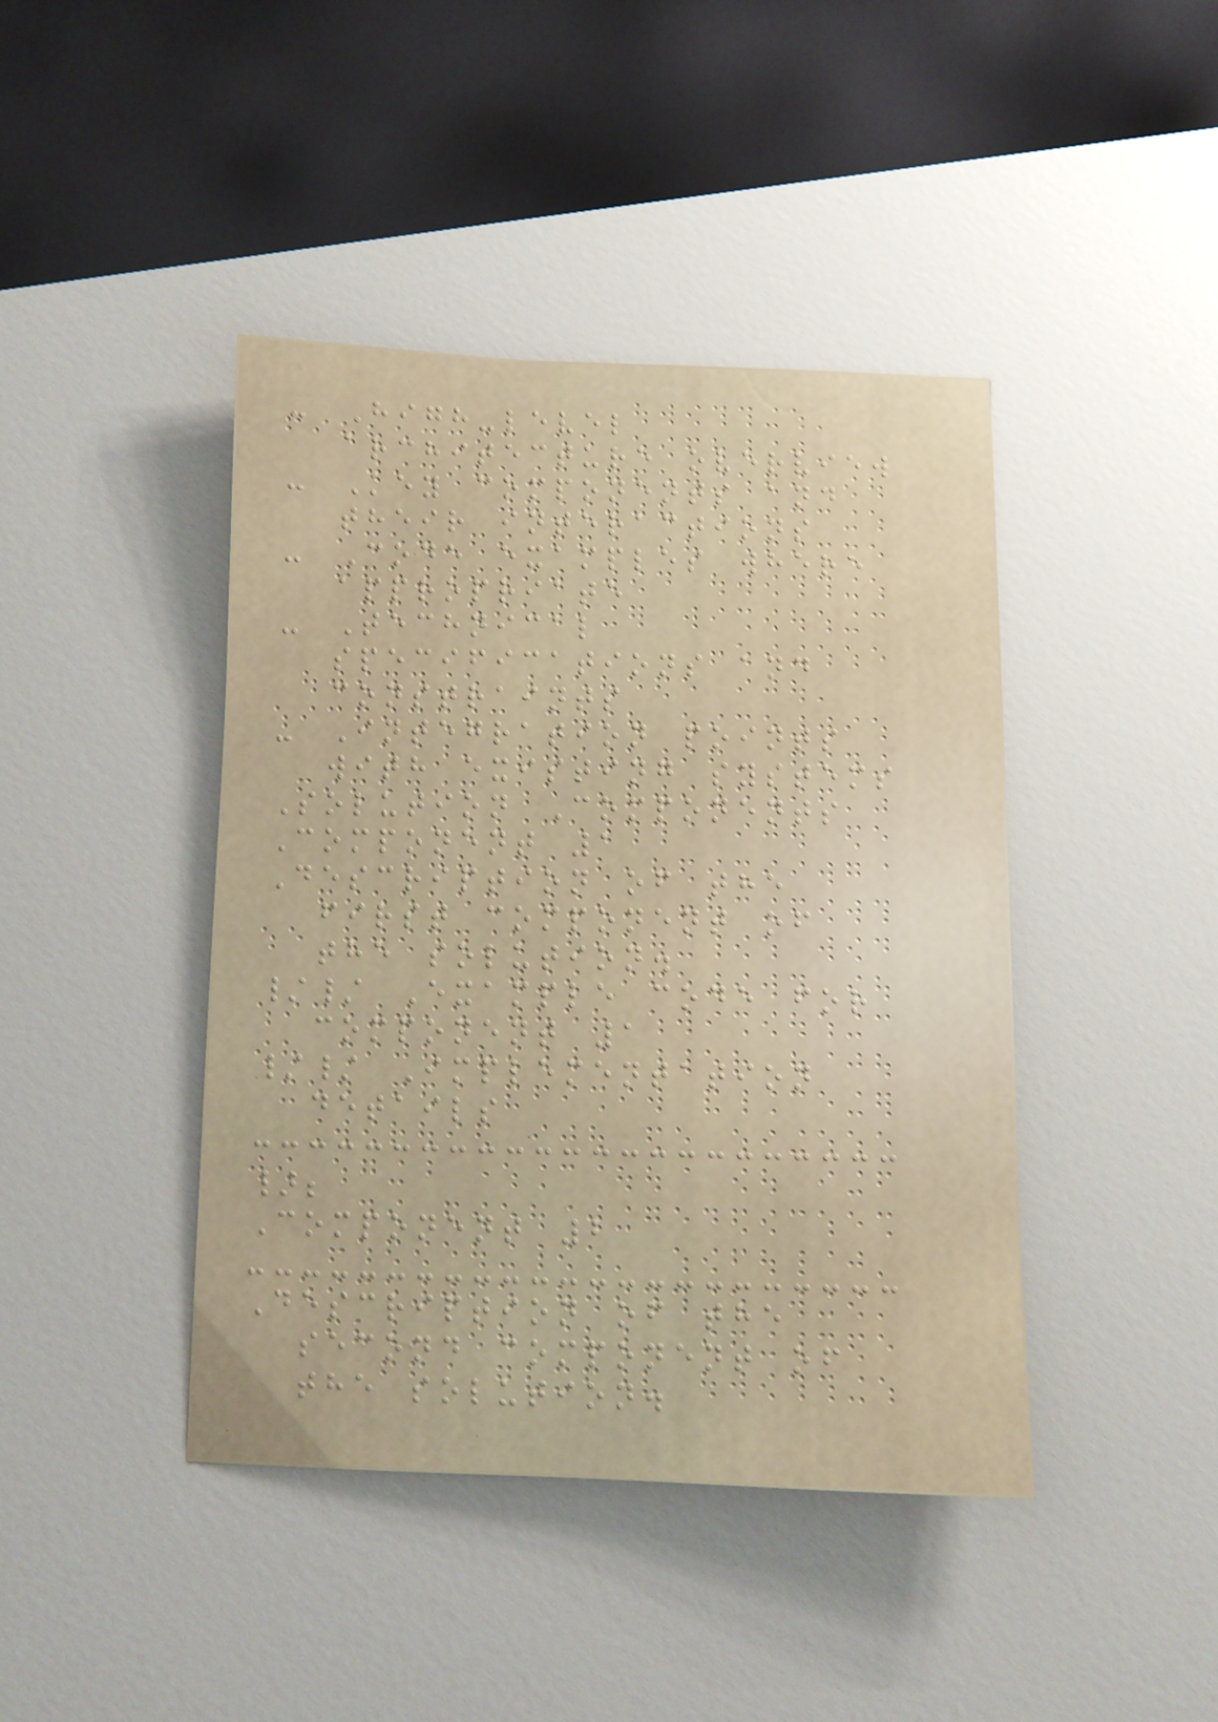- High-level
architecture overview
- Key components and
their interactions
- Code examples where
appropriate
- Technical
specifications and
constraints
- Integration points
with existing systems
Solution Components
Component 1
Description of the
first component of
the solution.
// Example code for
component 1
// Implementation
details
};
Component 2
Description of the
second component of
the solution.
